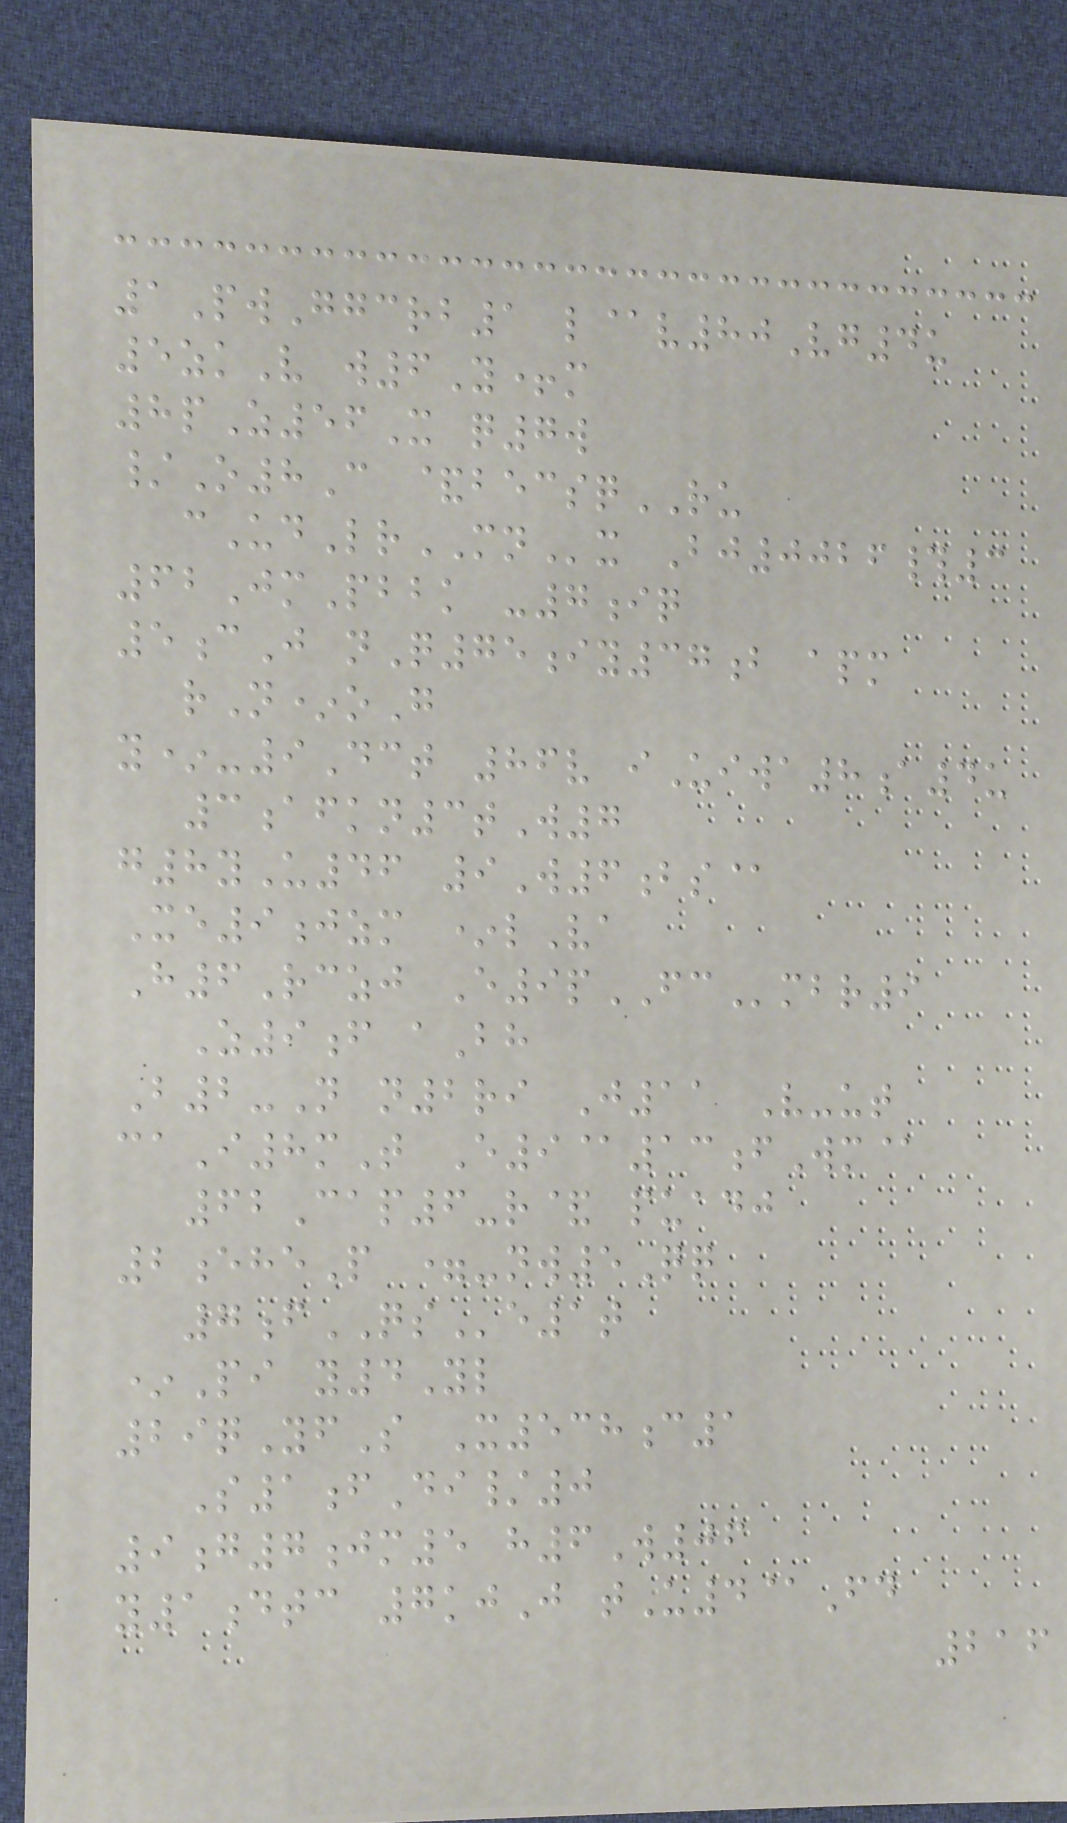1PwGgcrb1 l@v80Vg4u
5zkV w6Y+m
8pZ56X q7w
/O8C &becsqRU
cUdLrMNx Bj0026#3
62JmPbbk -7iq
5cJ nQ75iy37b apm
rN*oG
y*-9Dct 86v iUiwa8a4u
3afkn3tW7
g8yU46 9W6bs@
Xe9jzm *lVa
H6Rczj E9pFCmbr9
Z9f aBh
B2-N n2ri J11 V-ut
caI8mT E9@13fWm@
62Cap6-r& puadj
2eheP =-nw5Qq
7fQSe1t
*Pi y4Yl
29qYfS X538c1
S1fDi/0
9g7jm5 h6W06
y1dtc 7kjJ tU4@Fd
216
